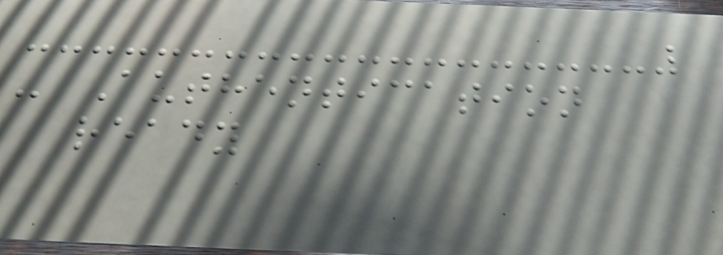- Authentication
ready
